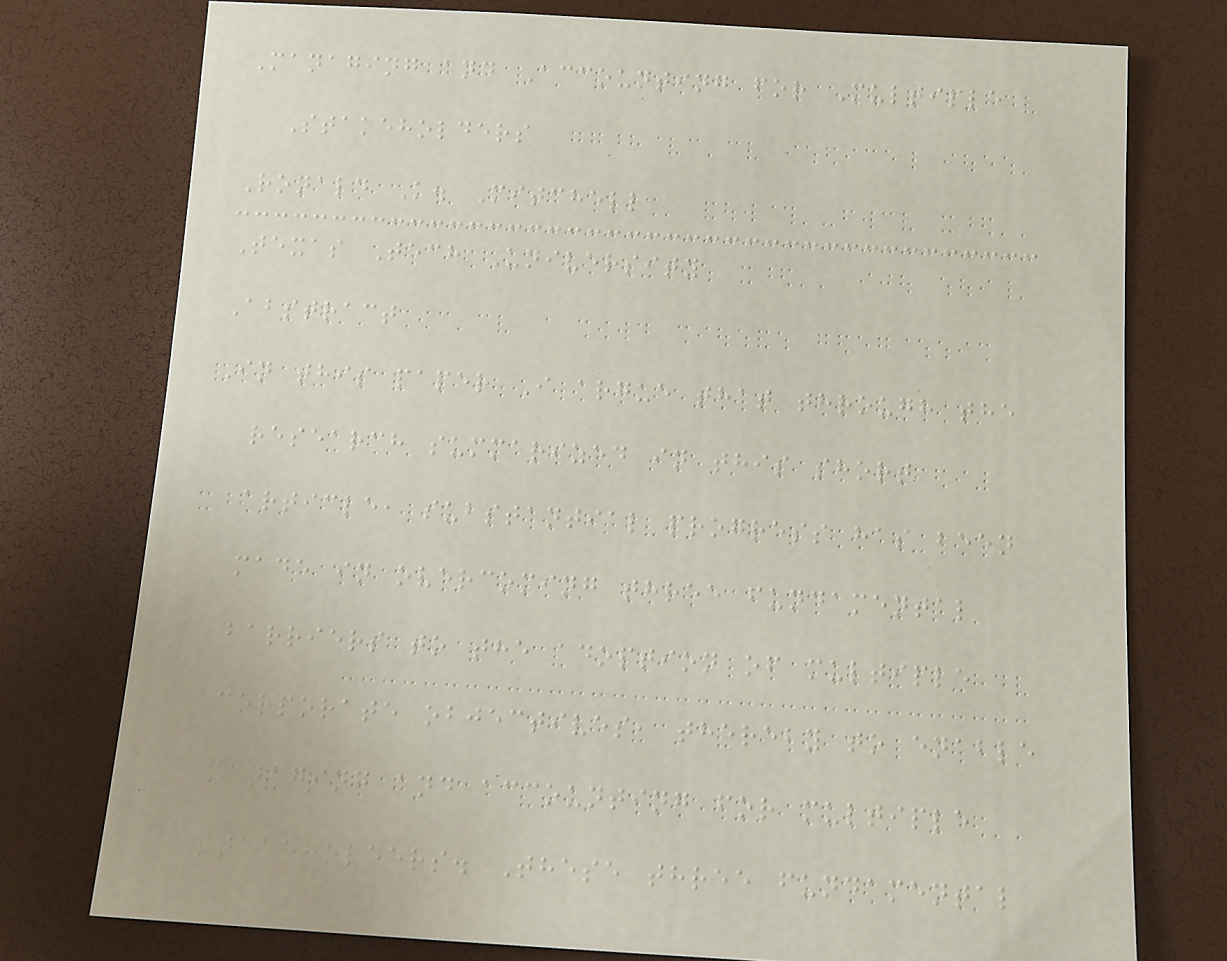Managing and Accounting for Multiple
Stakeholders
Ronald K. Mitchell
Texas Tech University
Abstract
In this paper I argue that through the
research summarized in this short
article, substantial progress has been
made in overcoming three fundamental
barriers to the adoption of multiple
corporate objectives, thereby to enable
managing and accounting for multiple
stakeholders. These three fundamental
